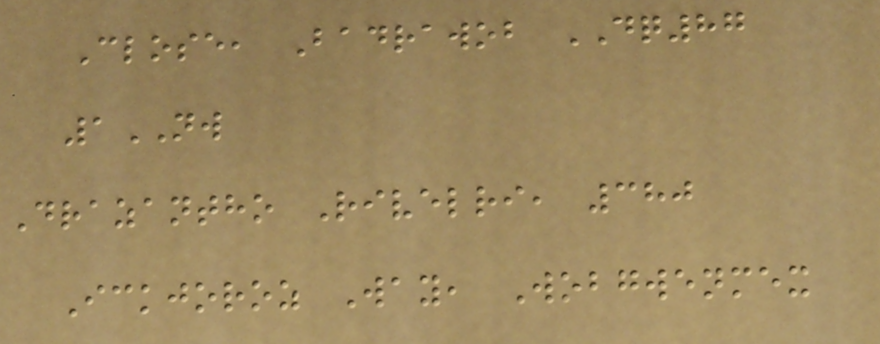Close, Badrawob DQ87
1NW
Drazantho Rivelri, 380
Ickjoroz Way, Wobgwenmex
